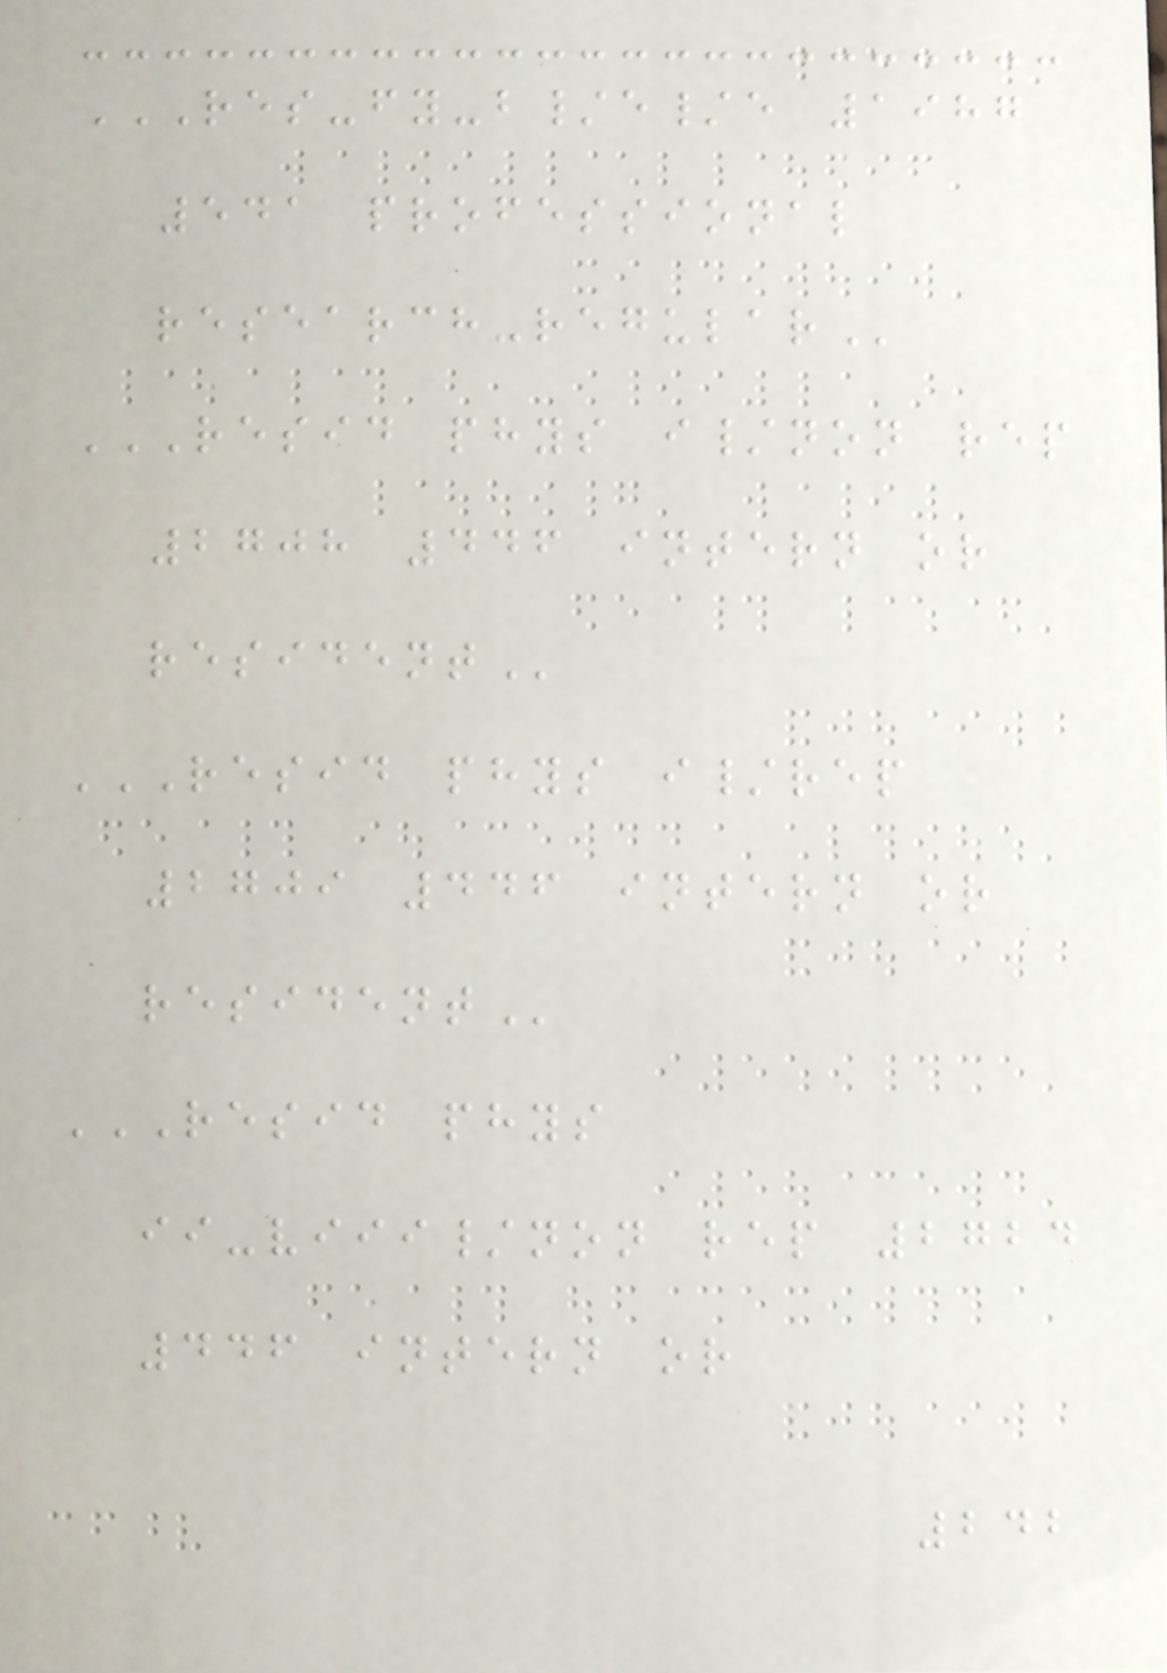RES-FY-B/E/E 1987
541 PROFESSIONAL
RESEARCH-REGULAR
RESID PHYS I/NON REP
2708 446 INTERN OR
RESIDENT
RESID PHYS I/REP
2709 446 INTERN OR
RESIDENT
RESID PHYS
II-VIII/NON REP 2724
446 INTERN OR
242
